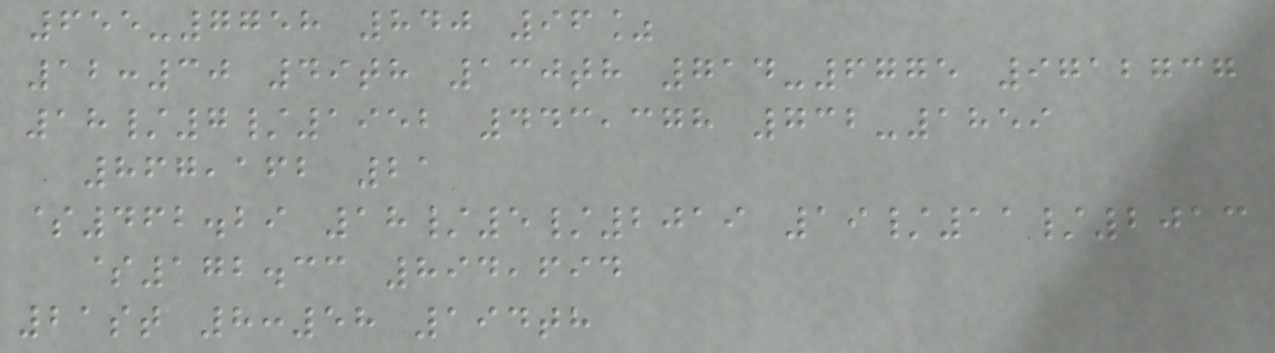655-7758 840 96%
12:30 49th 130th 714-6775 9712737
18/7/1952 443,378 732-1859
867,162 21
$462.29 18/5/2019 19/11/2013
$172.33 894,694
21st 8:58 194th
